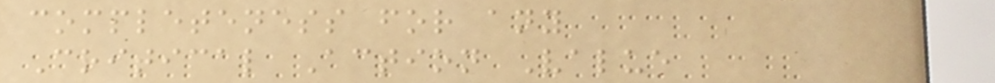completeness for any
Critical Action Value
